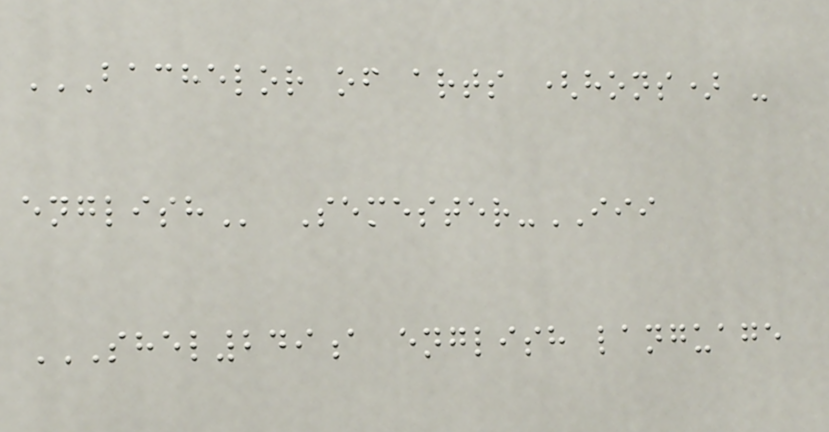BACHELOR OF ARTS (HONS) -
ENGLISH Semester-III
SHEL249A ENGLISH LANGUAGE
